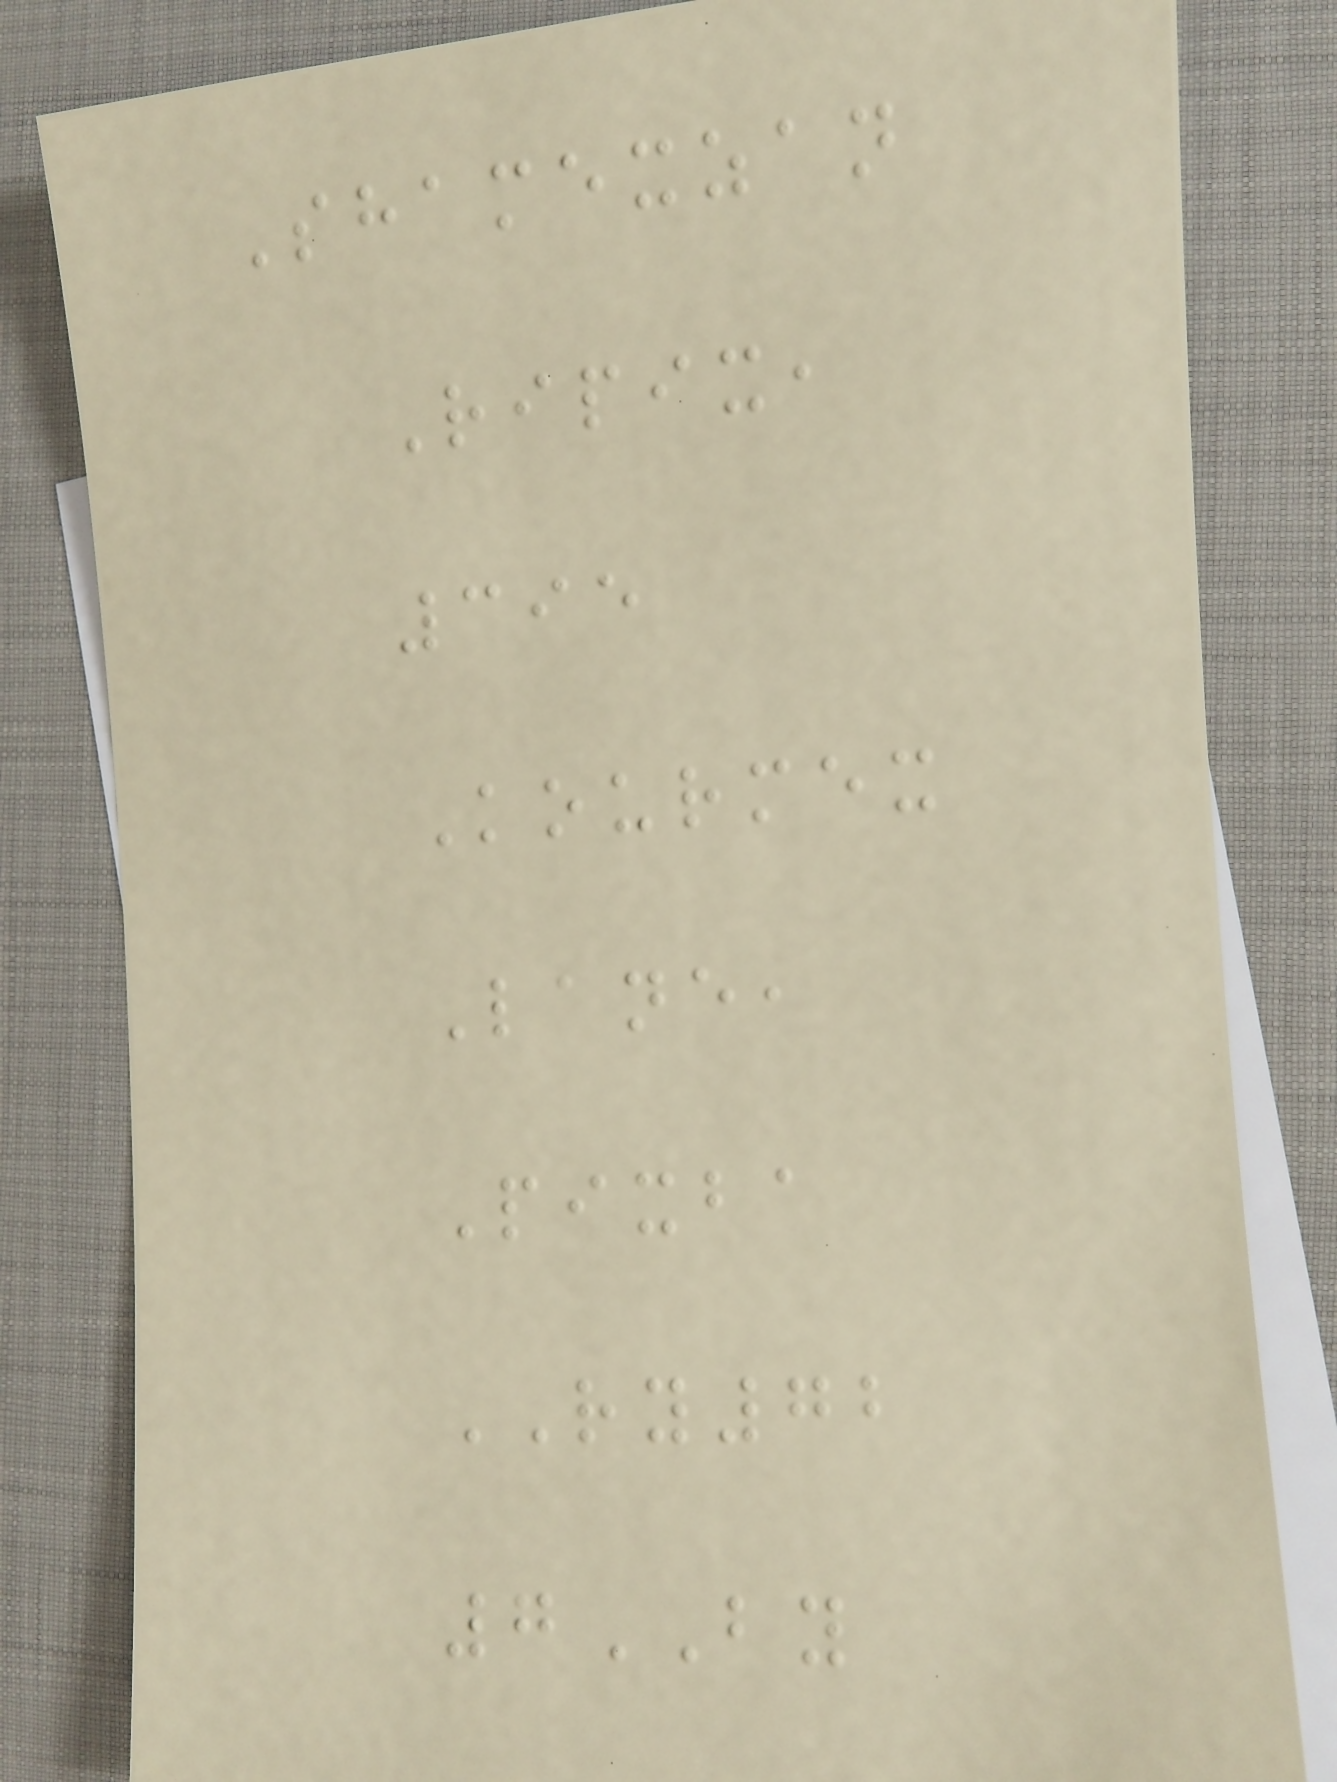Shamexzan
Ripix,
395
Kourmex
Lane,
Pixba
RY72
7BY
